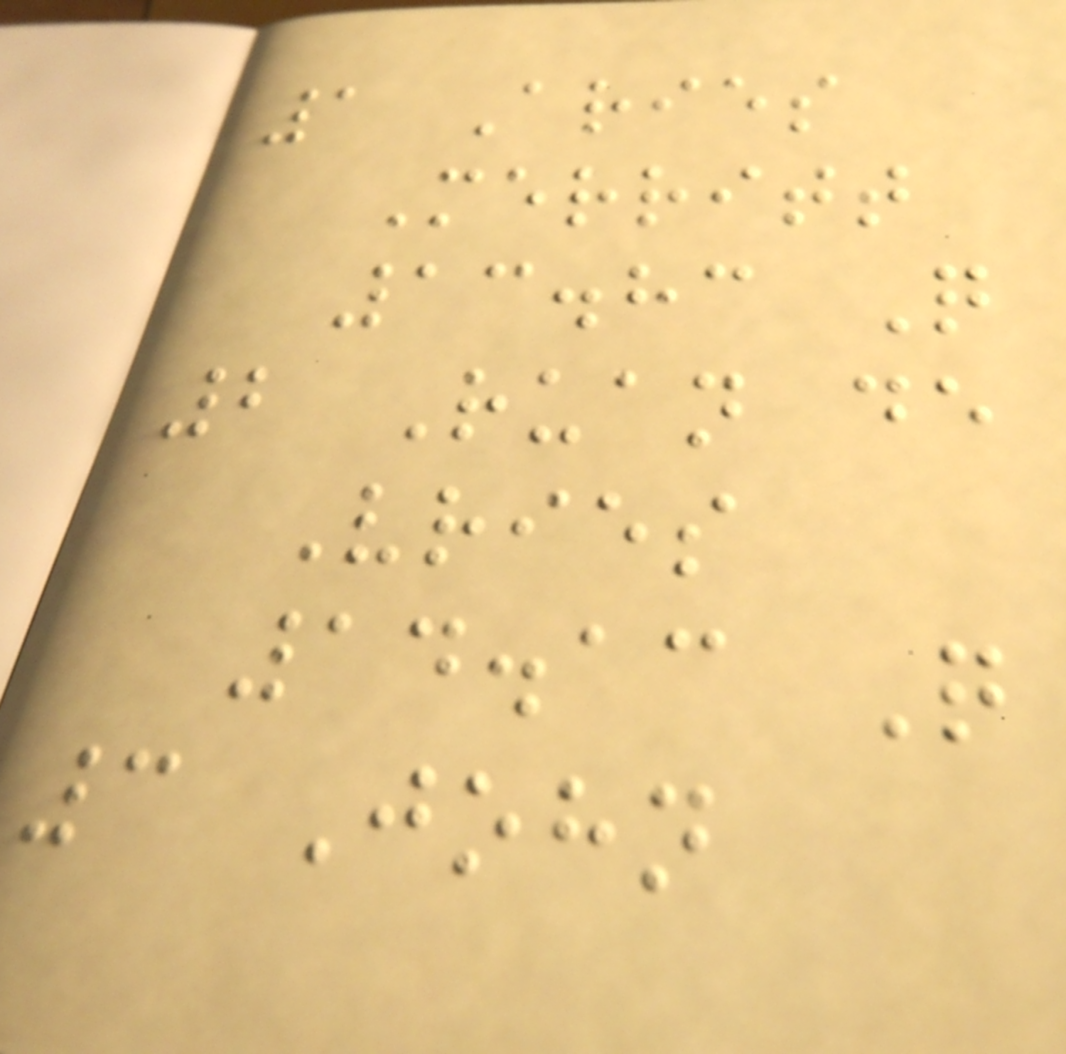1 Aries
Merritt
13.83 Q
2 Ruan de
Vries
14.13 Q
3 John
